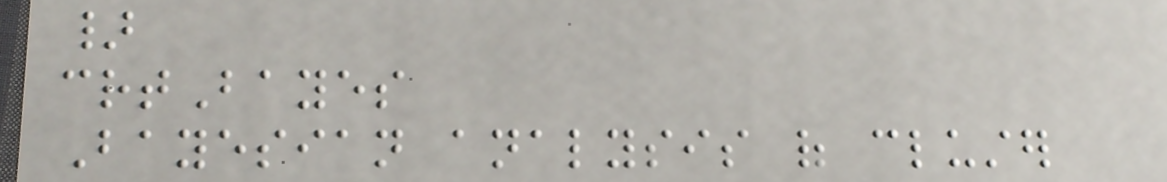}
crtBayes
Bayesian analysis of cluster
